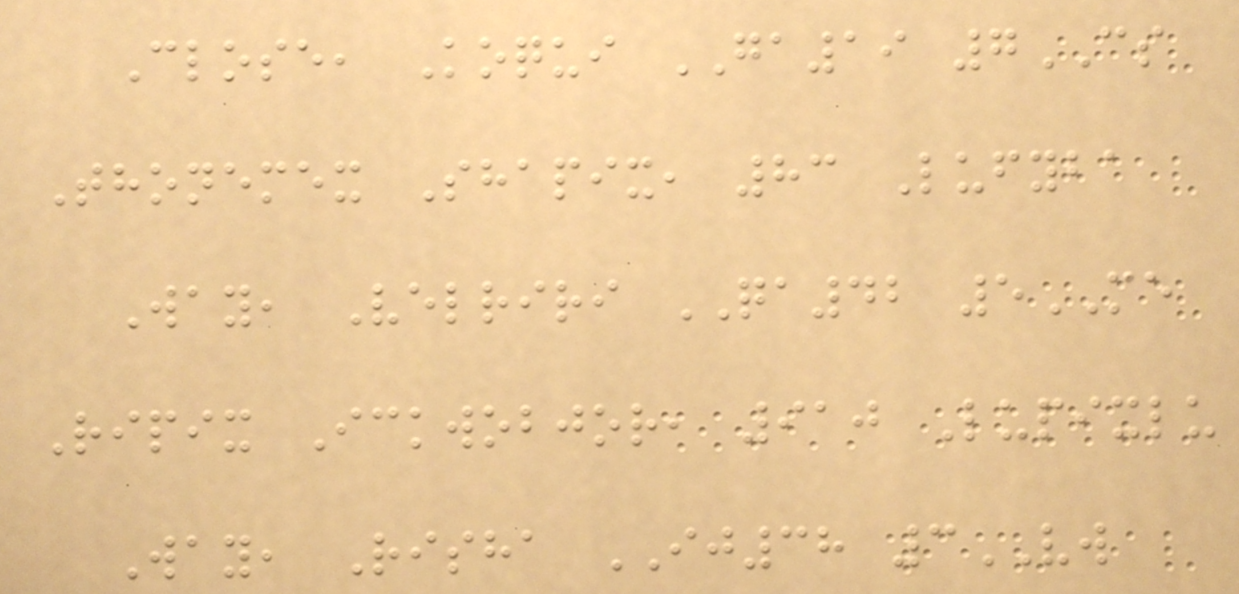Close, Koqui GA19 7CS
Thonemex Shapix, 83 Lufyba
Way, Velriri QA42 5ME
Ripix Ickwobjor, 910 Lupixlu
Way, Risha IJ38 3VW
